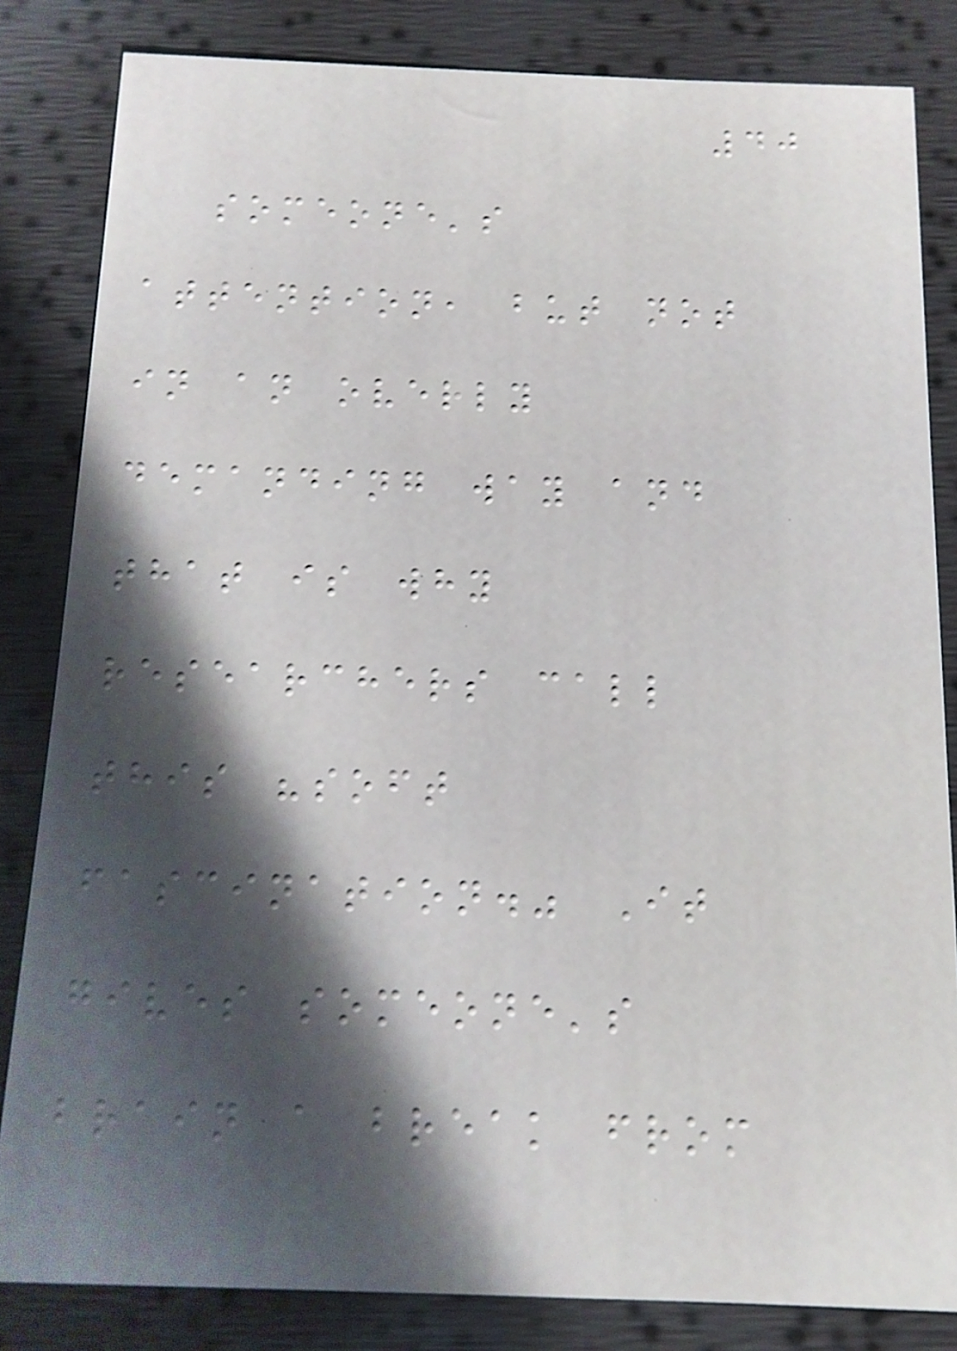40
someone's
attention, but not
in an overly
demanding way and
that is why
researchers call
this "soft
fascination." It
gives someone's
brain a break from
